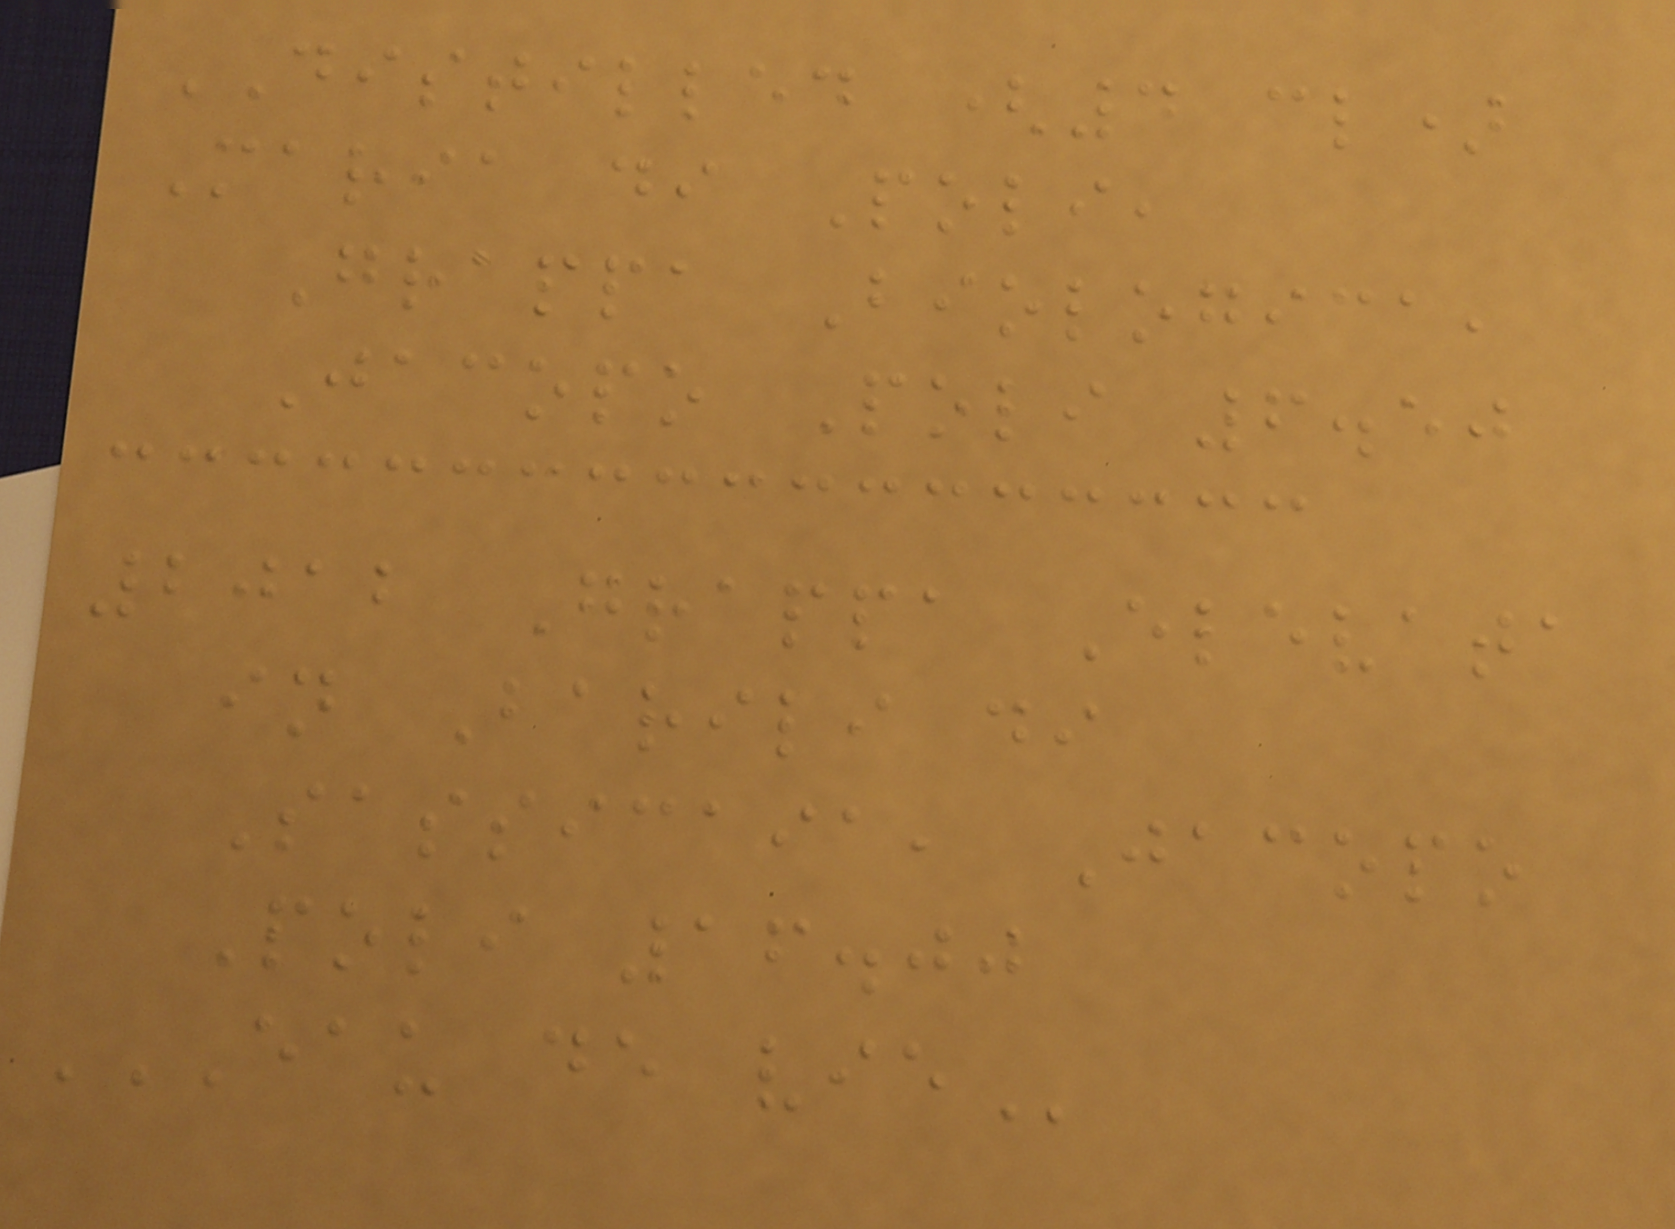DISTILLED (4 cl)
Maria di Poli,
Grappa Biologica,
Jacopo Poli 6.50
2012 Grappa Elevata
in Barili di
Sassicaia, Jacopo
Poli 16.00
EAU DE VIE
